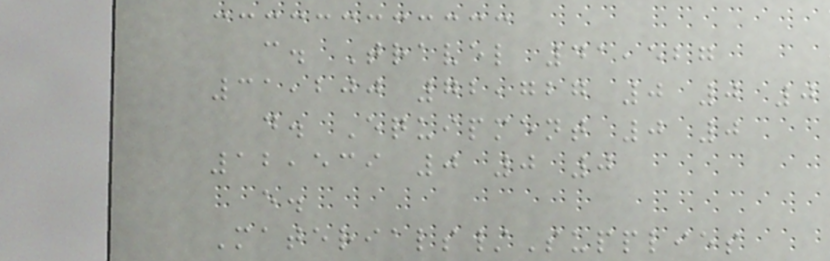c. Travel 41,527
31,200 72,727 0 0 0
d. Equipment 0 0
12,539 0 0 0
e.
Materials/Supplies
